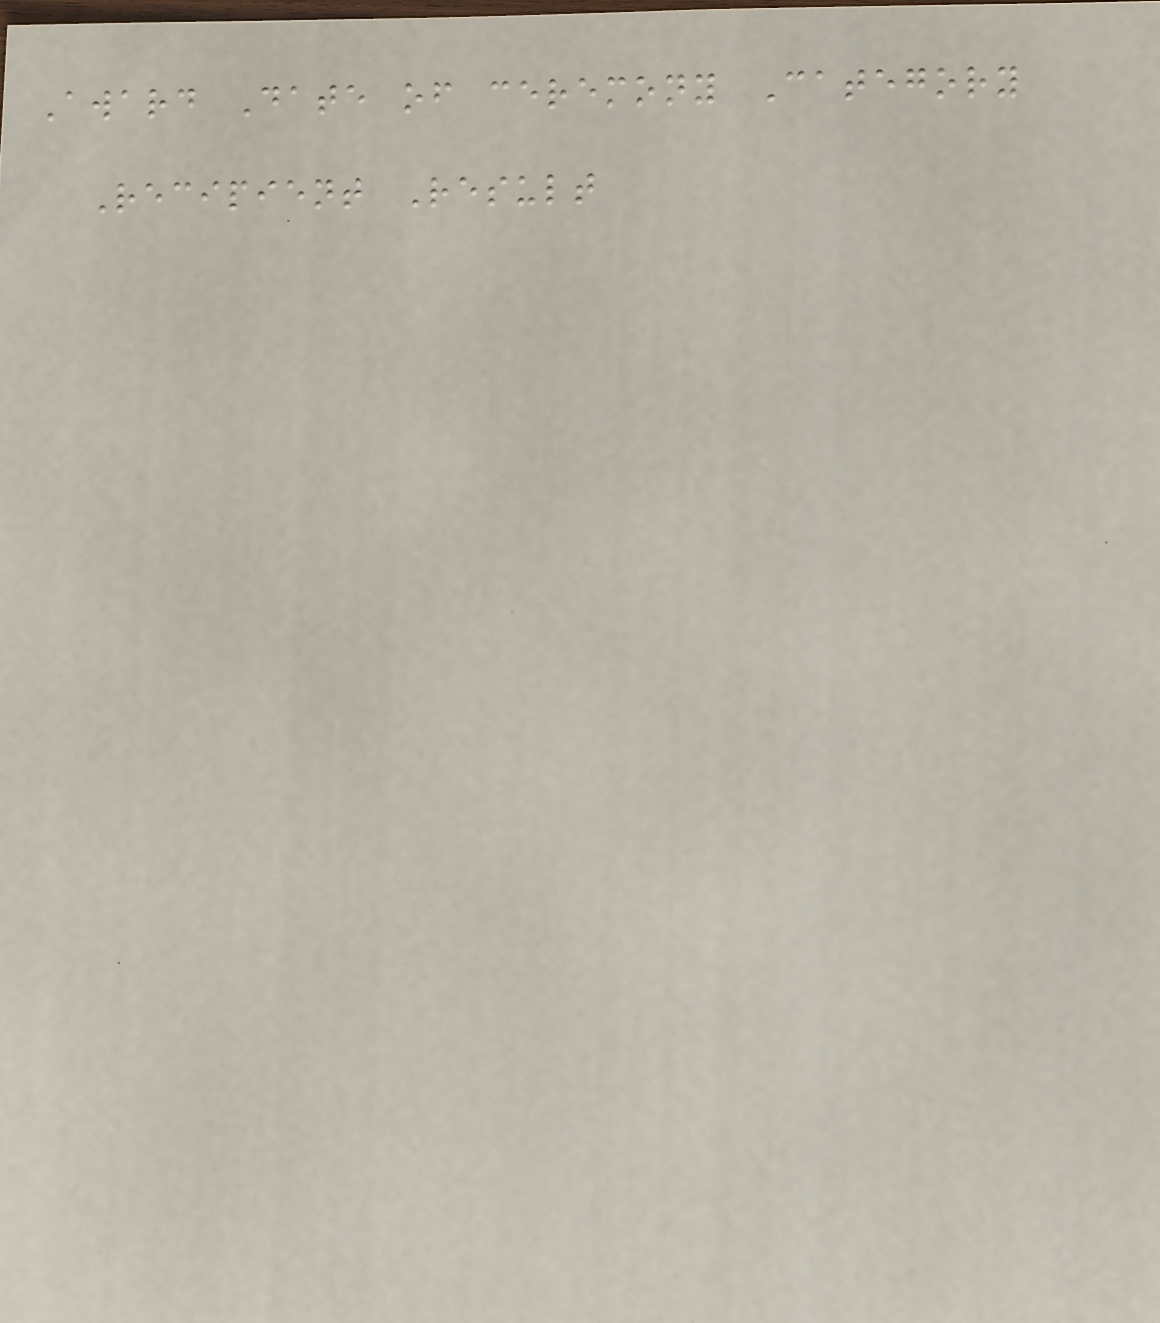Award Date of ceremony Category
Recipient Result
